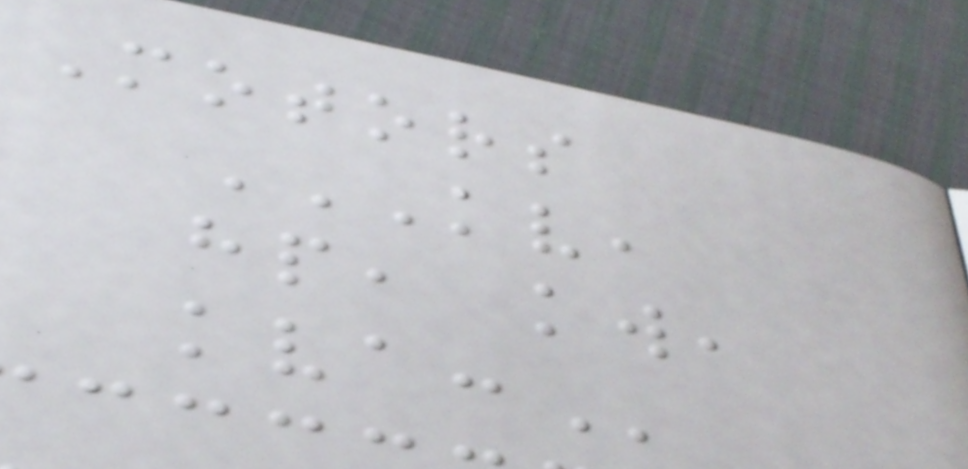Motors
KV,
HP, KW,
KVA:
